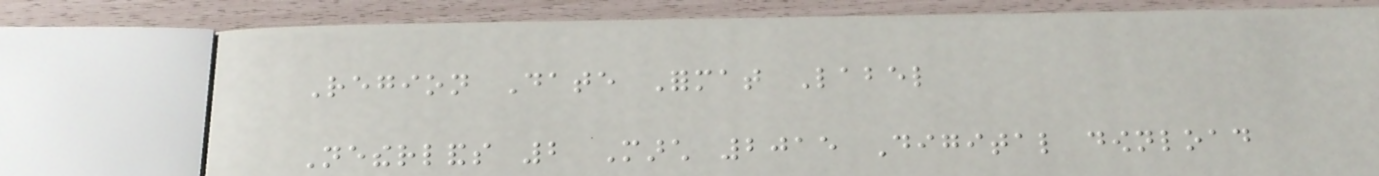Region Date Format Label
Netherlands 2 March 2015 Digital download
